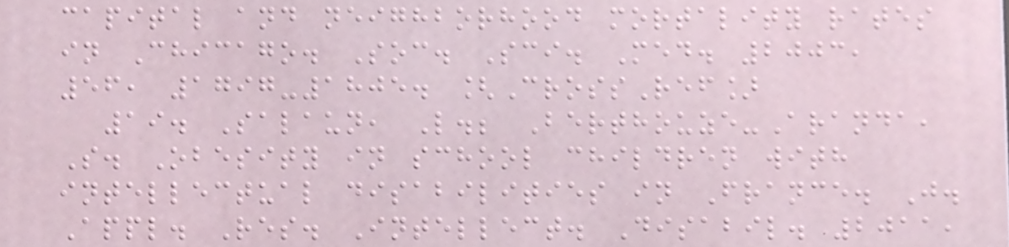capital and neighborhood mortality rates
in Chicago. Soc. Sci. Med. 2003,
56, 1797-1805. [CrossRef]
19. Salaun, L.; Berthouze-Aranda,
S. Obesity in school children with
intellectual disabilities in France. J.
Appl. Res. Intellect. Disabil. 2011,
